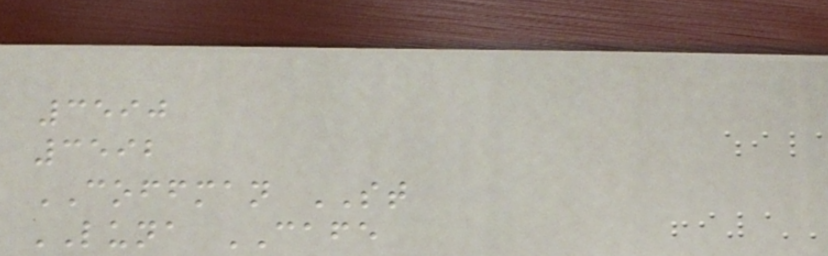3590
3592
COFFMAN ST
LUNA CAFE
